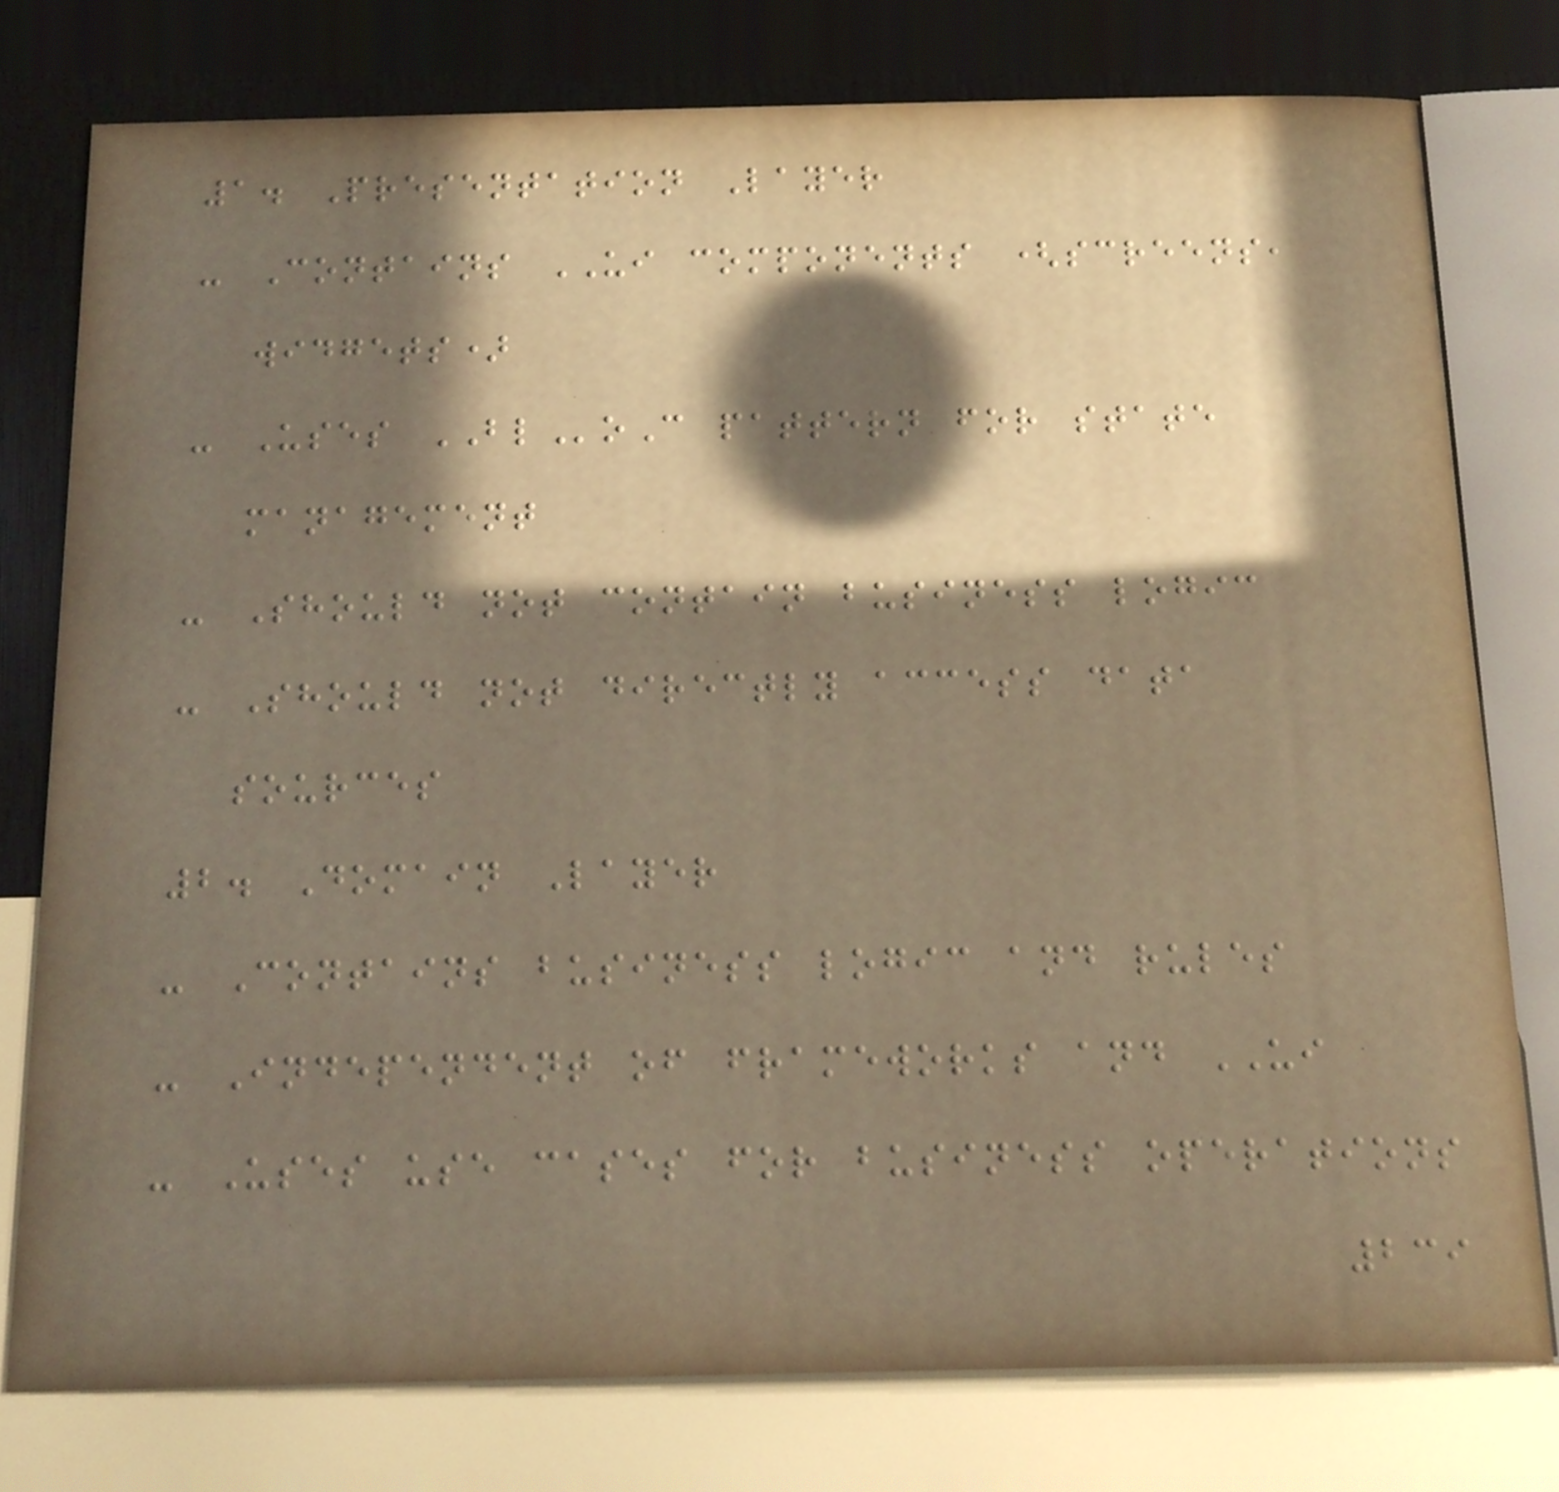1. Presentation Layer
- Contains UI components (screens,
widgets)
- Uses BLoC pattern for state
management
- Should not contain business logic
- Should not directly access data
sources
2. Domain Layer
- Contains business logic and rules
- Independent of frameworks and UI
- Uses use cases for business operations
239
